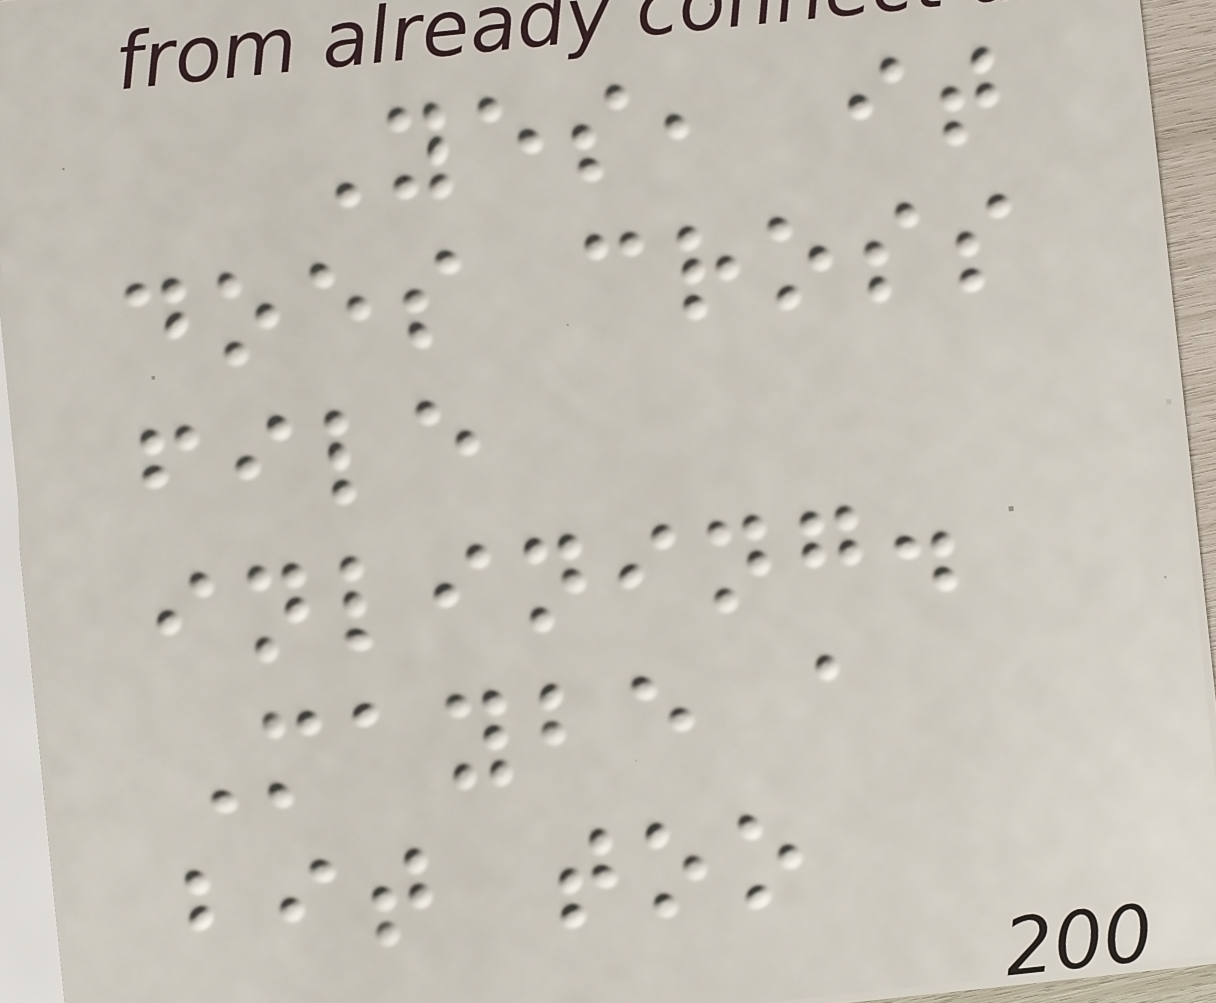Yes, it
does cross
file
inlining.
Maybe a
bit too
